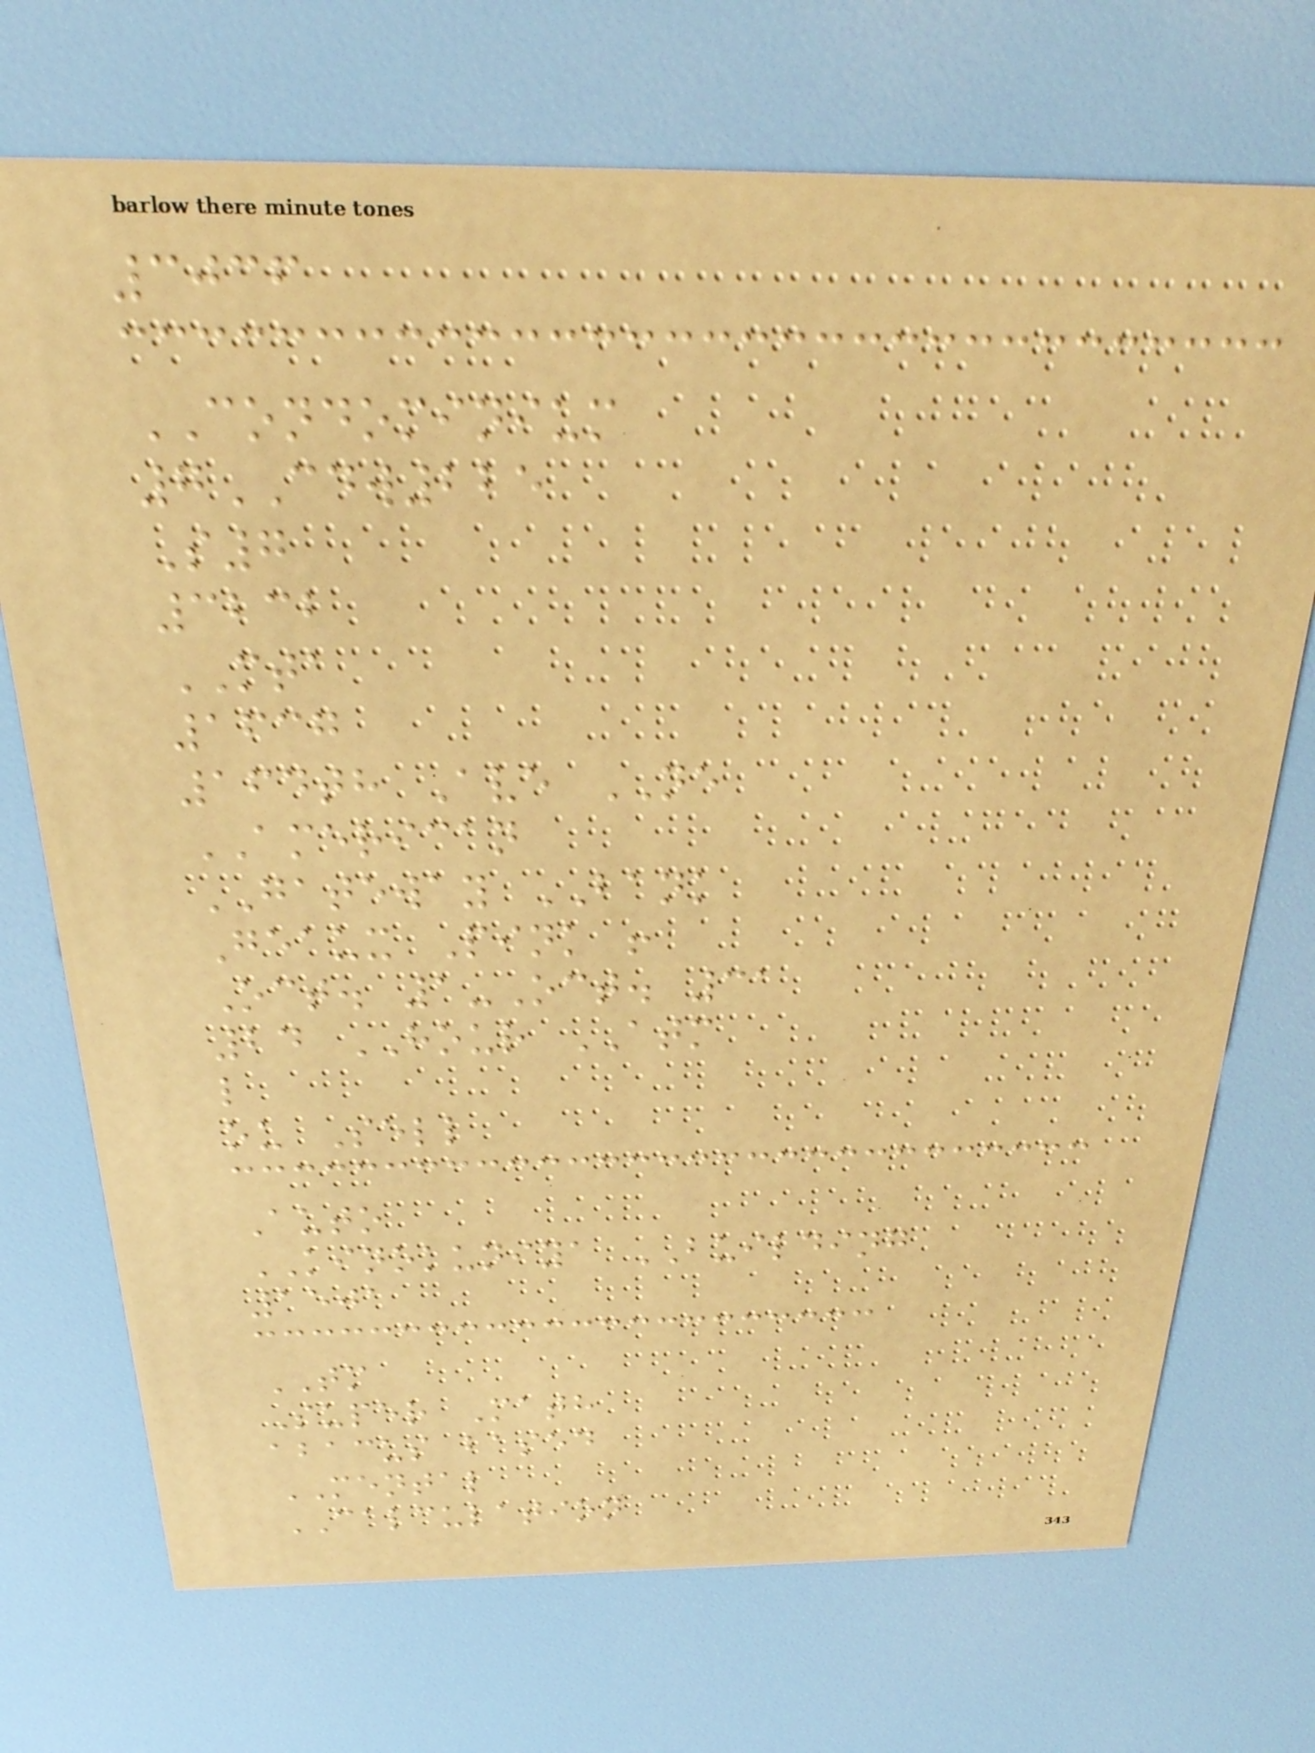3036
CONDOMINIUM
7CDW225
S7
3232
MTA
1637
164th Ave NE
AMERICAN
GATEWAY BANK
Geaux Pink !
Oct. 1-Oct. 31
24 HOUR ATM
l
ou Sell
Auto
KINOKUNIYA BUILDING
1501
TM
Super Math
abacus based
MENTAL
CALCULATION
